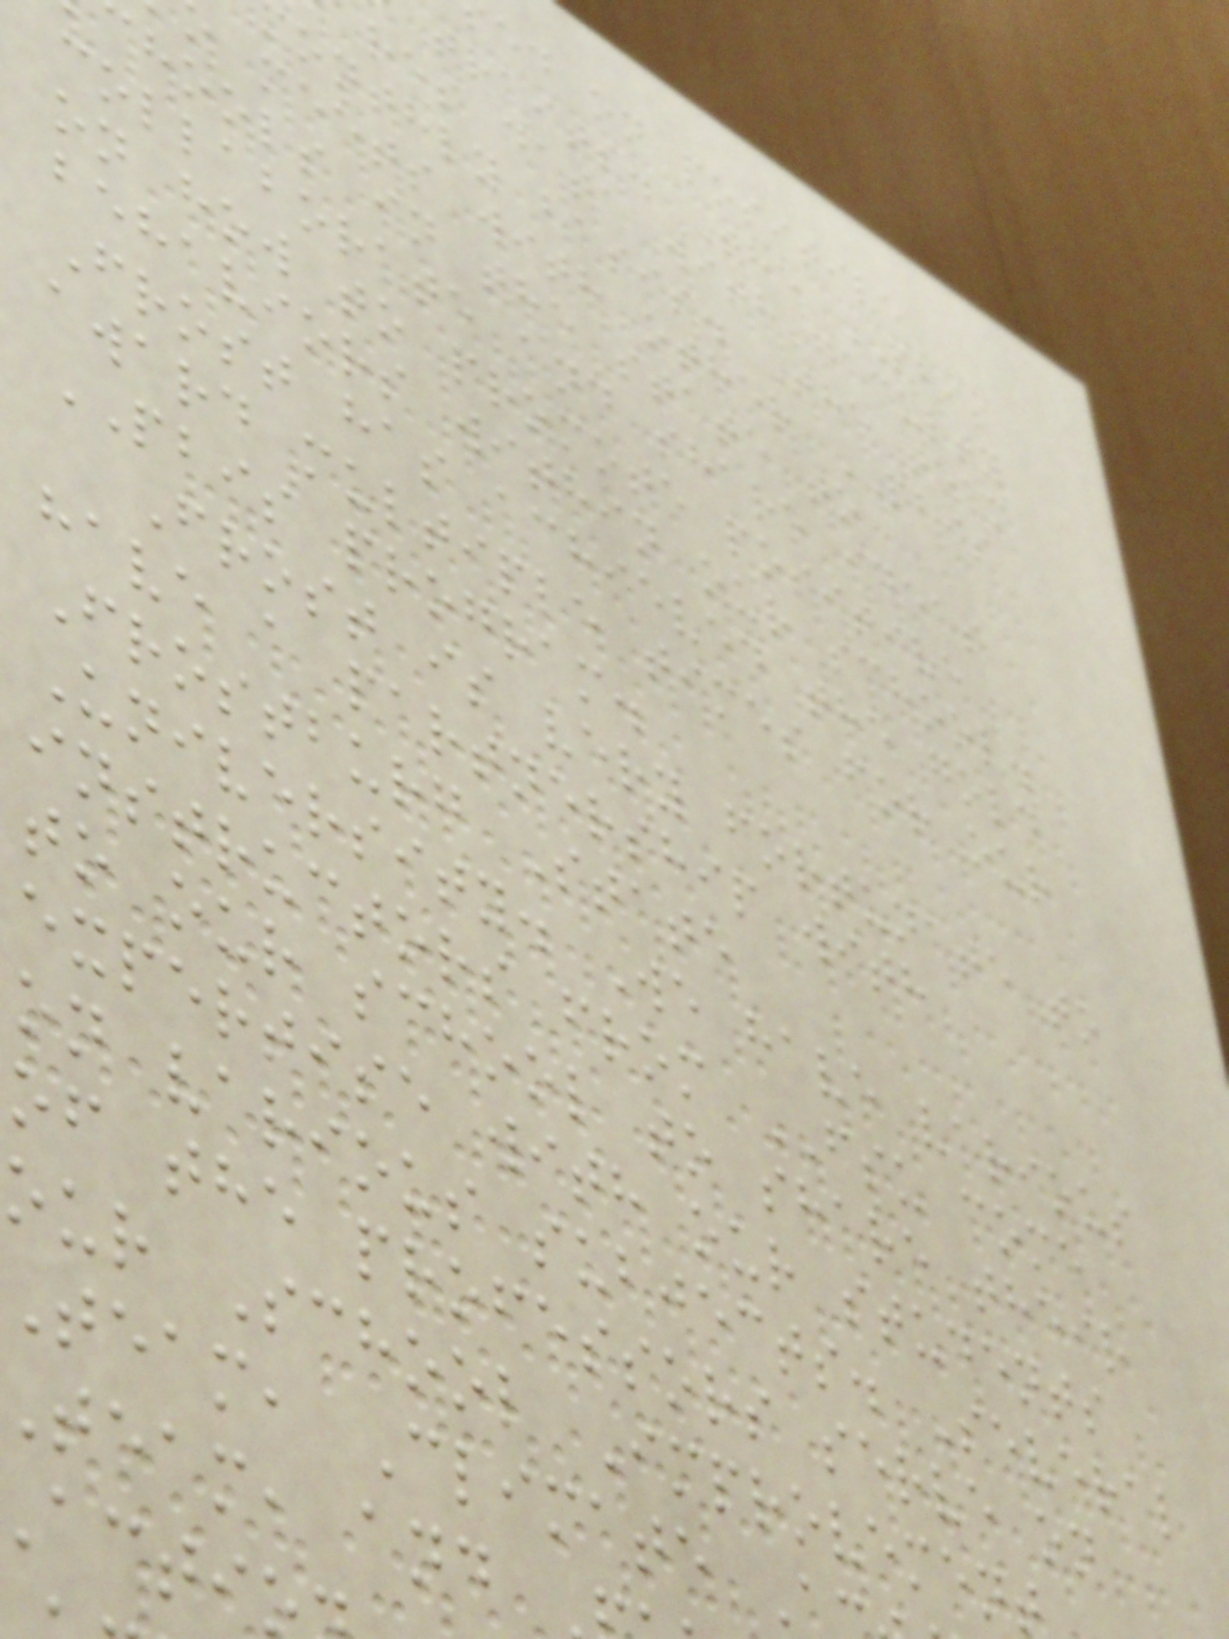ed on positive
traits. The PBIS
res data with faculty
onthly basis. The team
meets with other PBIS
hools in the state to
collaborate and share ideas
on how to promote positive
behaviors within our school.
Frost has achieved the gold
award multiple times for our
PBIS program.
Frost is very fortunate to
have a partnership with
Frostburg State
University. We have various
instructors from FSU come
to our school to share their
expertise with our students
on various subjects. Several
of the professors serve on
our School Improvement
team, Climate
team, and
